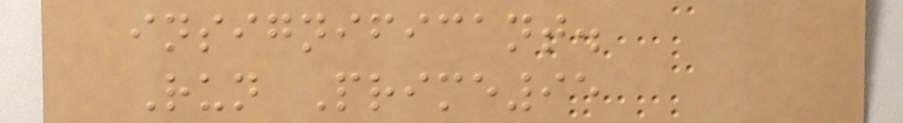insignificant.
Run Prime95
